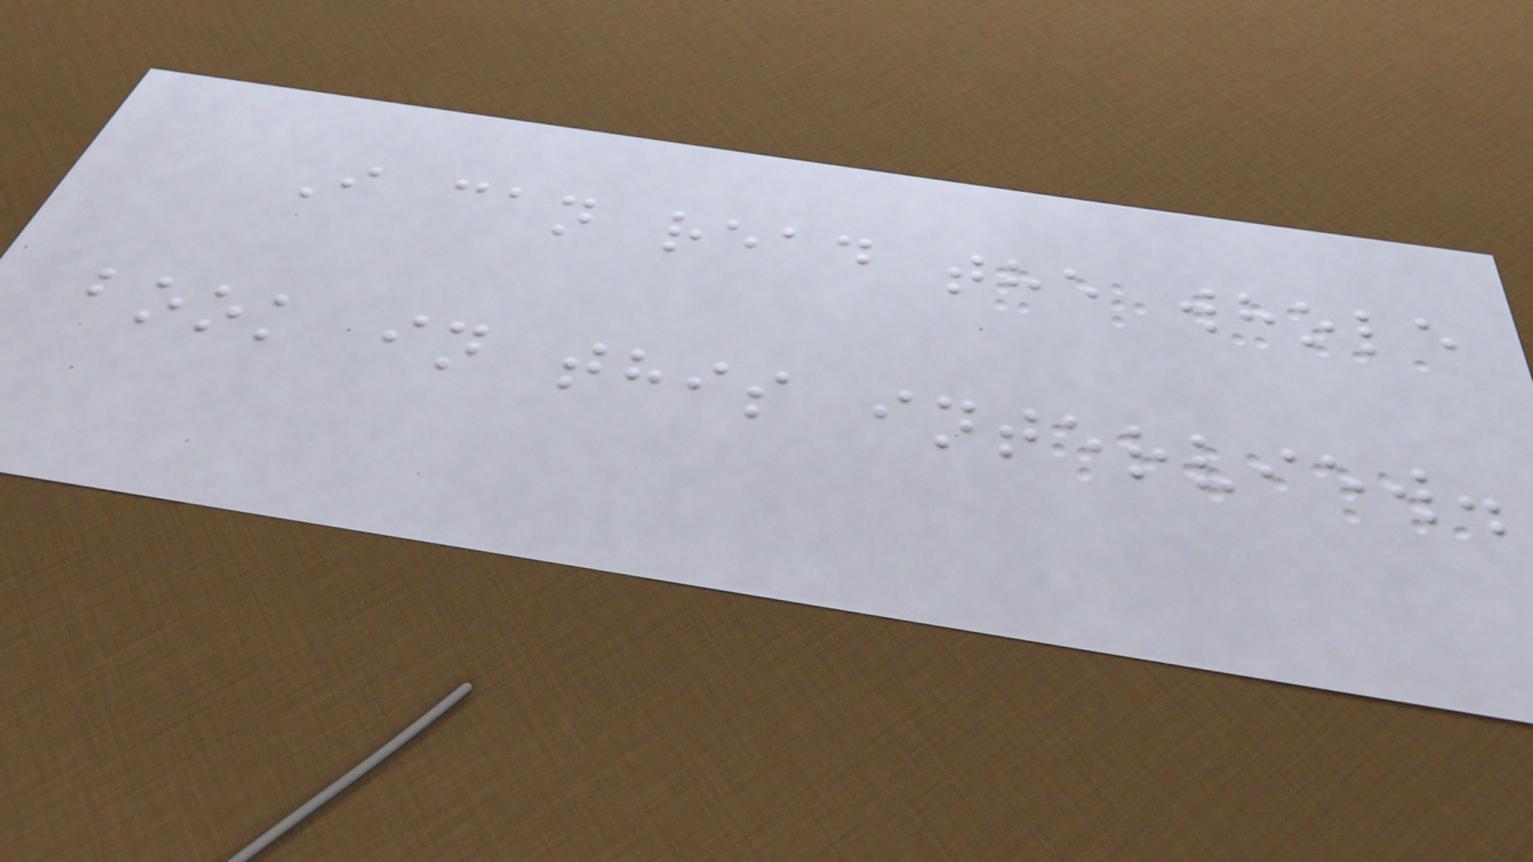I can read the whole
book in this interview.
